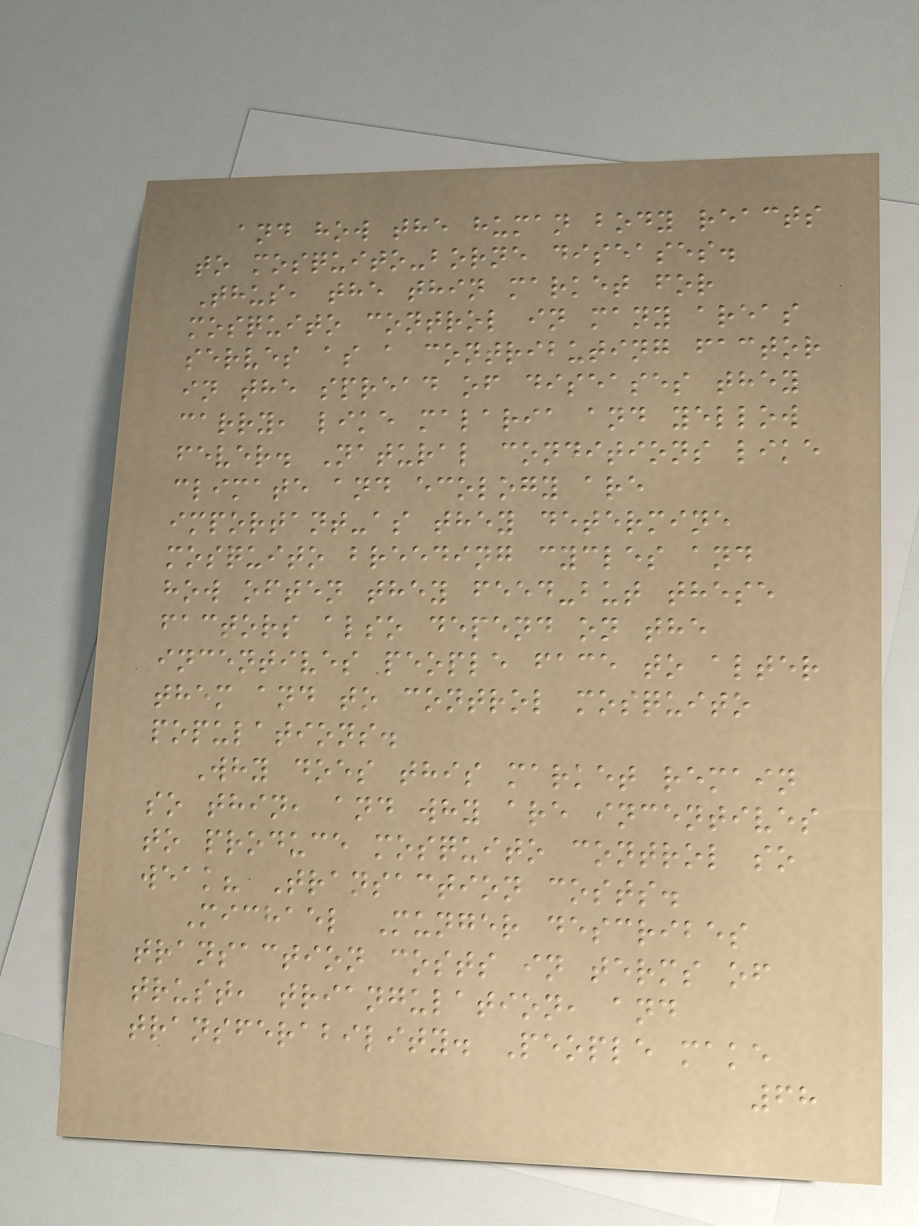and how the human body reacts
to mosquito-borne diseases.
Thus, the thin market for
mosquito control in many areas
serves as a contributing factor
in the spread of diseases they
carry, like malaria and yellow
fever. Natural conditions like
climate and ecology are
important-as they determine
mosquito breeding cycles and
how often they feed-but these
factors also depend on the
incentives people face to alter
them and to control mosquito
populations.
Why does this market remain
so thin, and why are incentives
to produce mosquito control so
weak? Transaction costs.
Michael Munger describes
transaction costs in terms of
trust, triangulation, and
transferability. People make
68
